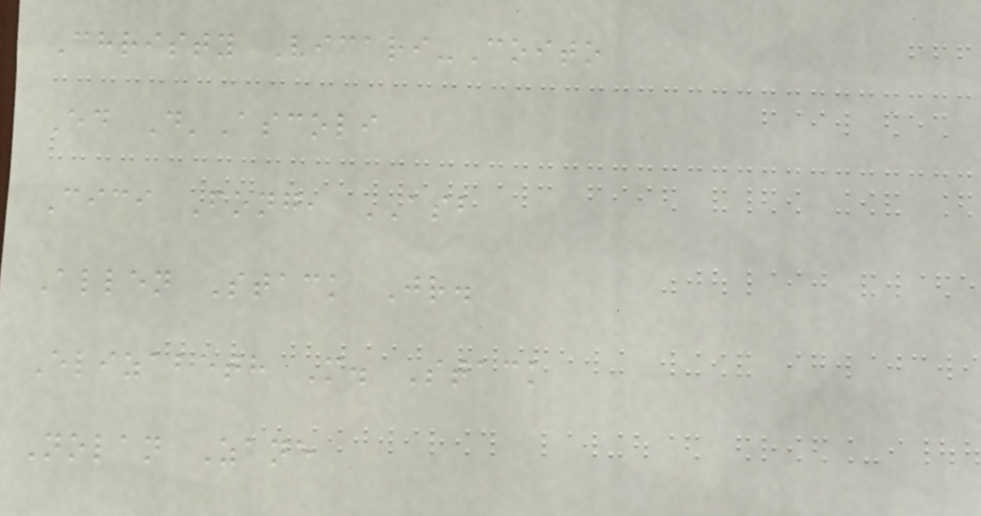Christy Vicari-Coito
Ed D'Ascoli
Cici Fong, ASB
Allen Stack Jr.
Elizabeth M. Stack
Nolan Zane
